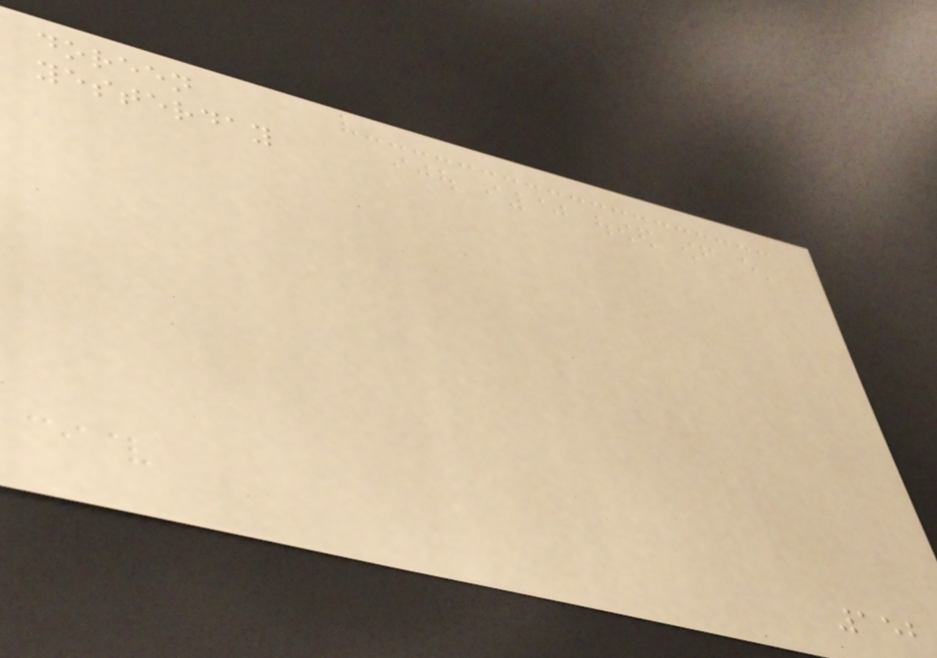doreen
yesterday
152
